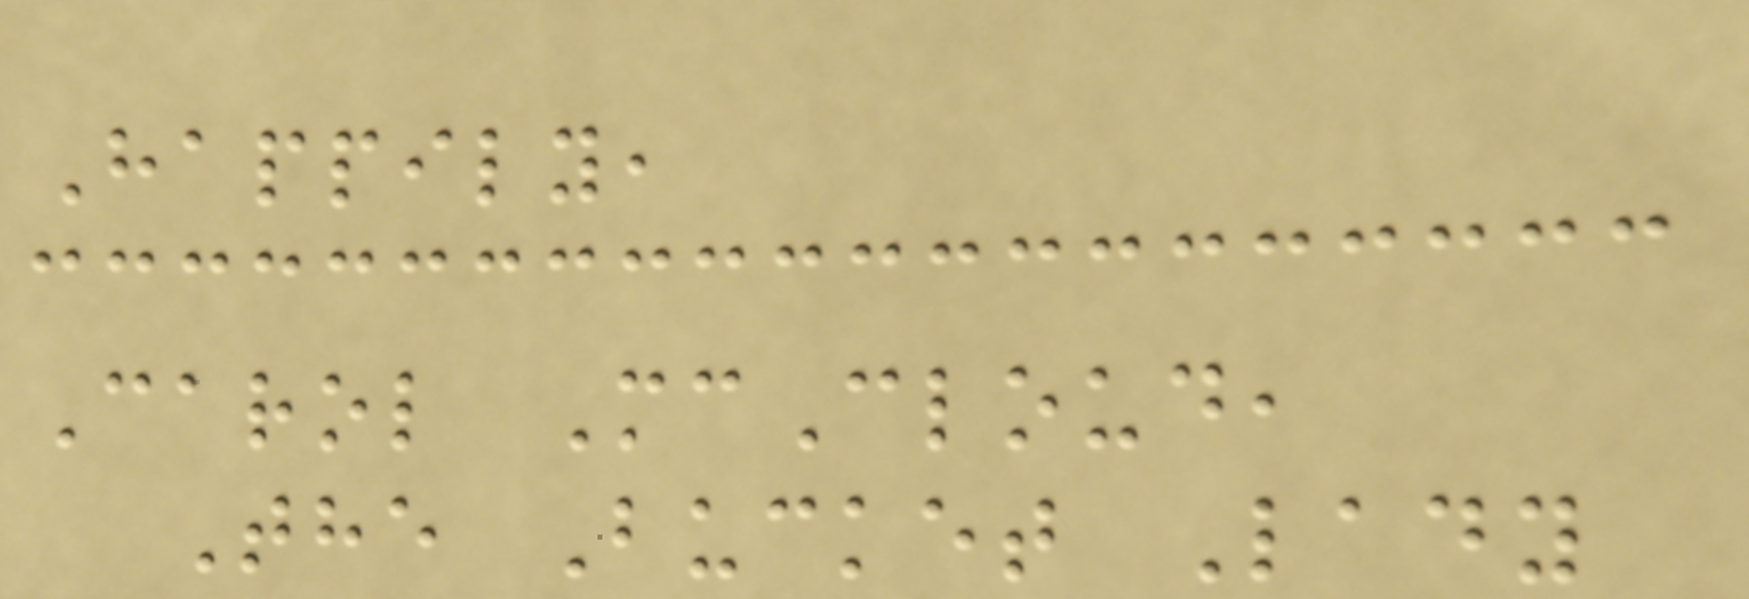Happily,
Carol McCloud,
The Bucket Lady
